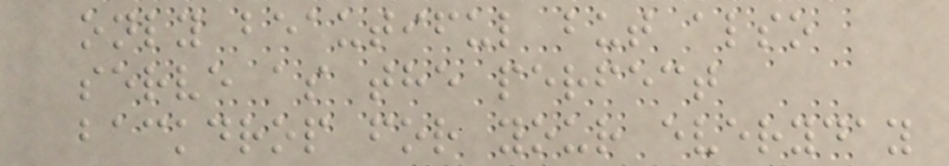only beautiful but also
serve as the perfect
backdrop for your everyday
